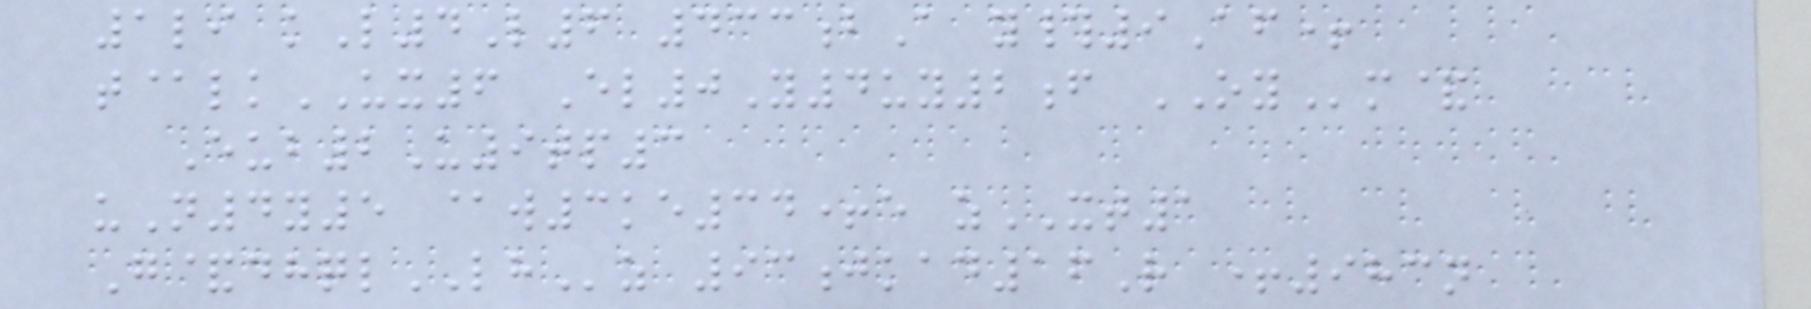1li kL4L6 433bA y#9Af+
t@lkUX6 El0Y4uy2f OYm&
Eub2U9tp3
uN4y5 @w3ke34+e zXT1
G&dhqlLHz 93jkad16R +983n
